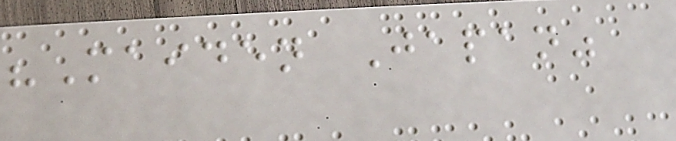"Maiden Japan"
